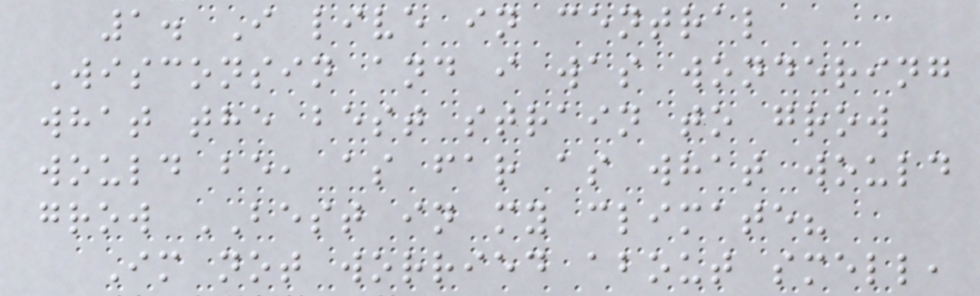1. I live in central
Wisconsin and i was wondering
what the best strain to grow
would be, as far as what would
grow BEST in my climate?
Im not worried about smell,
